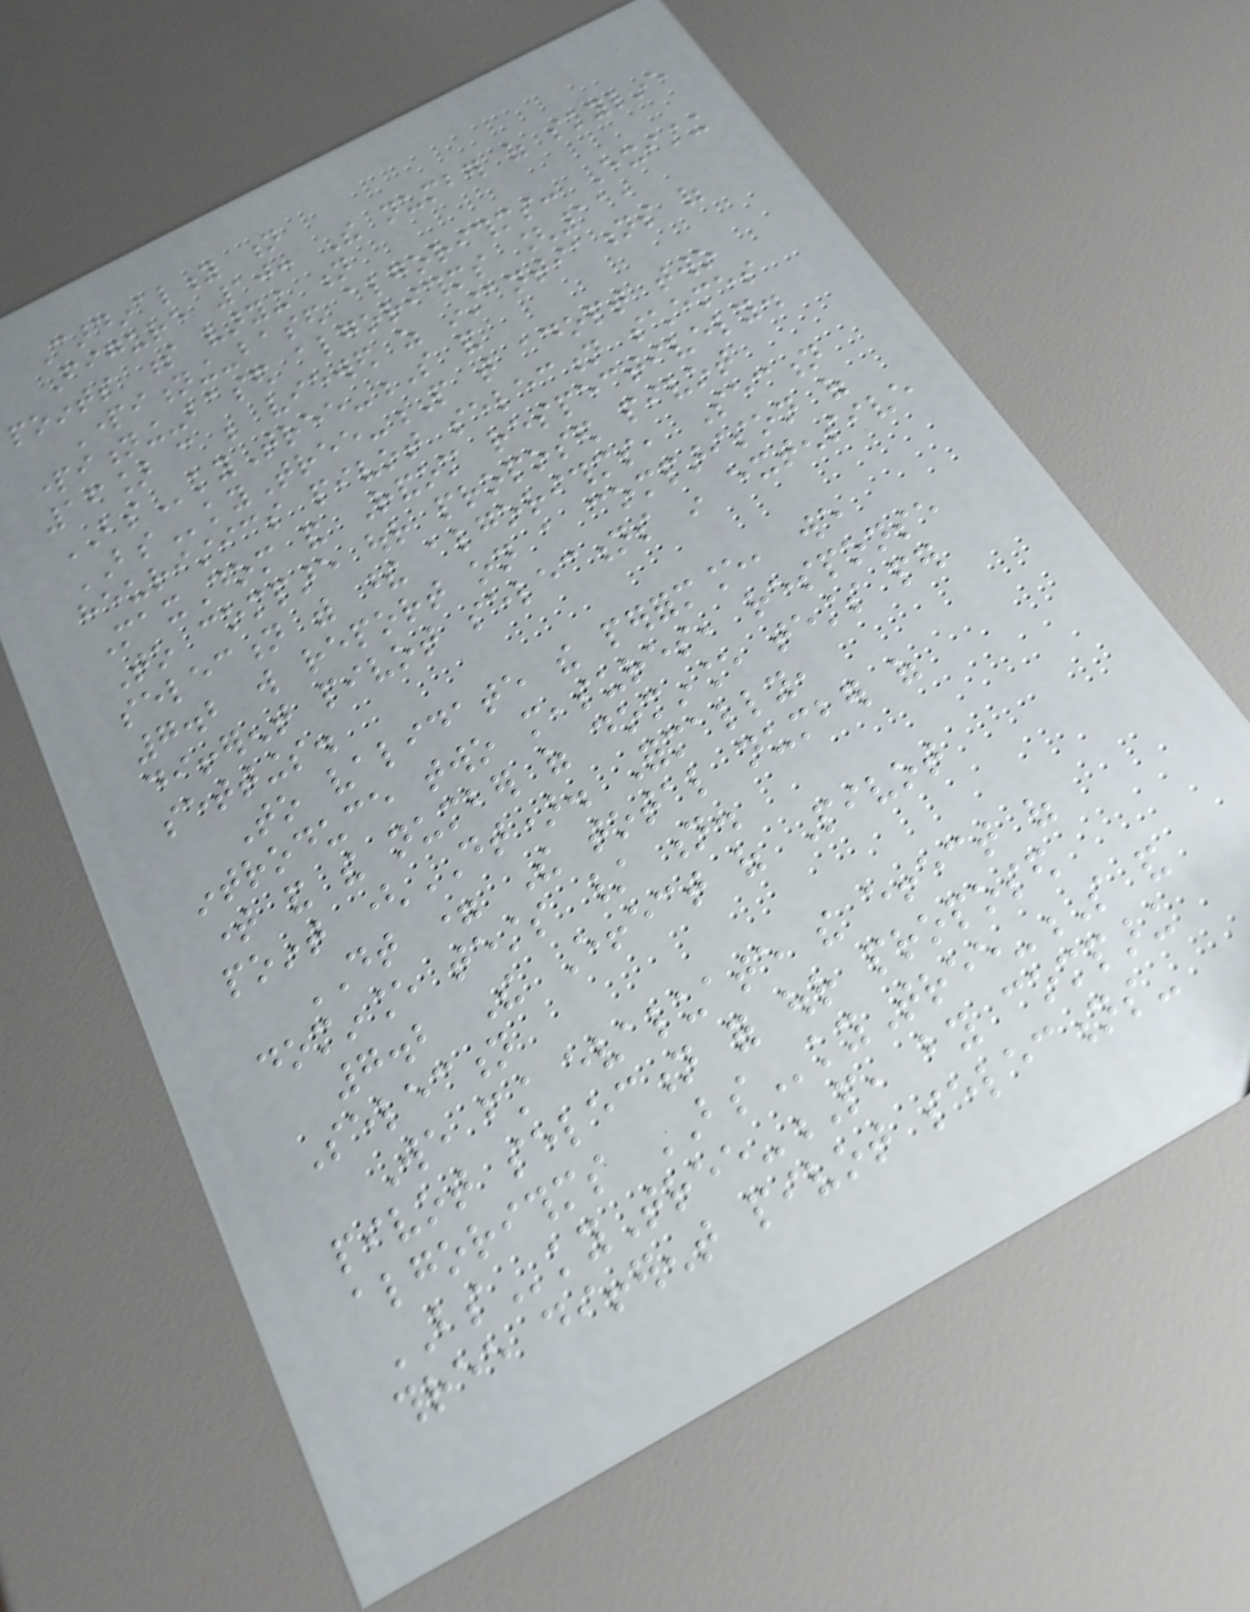Cardinality n
Figure 10: The number of skyline
points s varying n
Partitioning-based algorithms: Existing
partitioning-based algorithms [11,
16] can be viewed as instantiations of
BSkyTree-S and
BSkyTree-P that adopt two
heuristics pivot selection schemes
MaxDom and Random respectively.
To compare our proposed pivot
selection with these algorithms, Section
7.2 will report on a comparison of
different pivot selections in extensive
settings.
To validate the performance, we
introduce two measures, response
time and the number of dominance tests per
point (DT). Formally,
DT = The total number of
dominance tests / n.
7.2 The Effect of Pivot
Selection
We first evaluate the effect of
pivot selection for our proposed
algorithms BSkyTree-S and
BSkyTree-P, by comparing
three different pivot selections-
